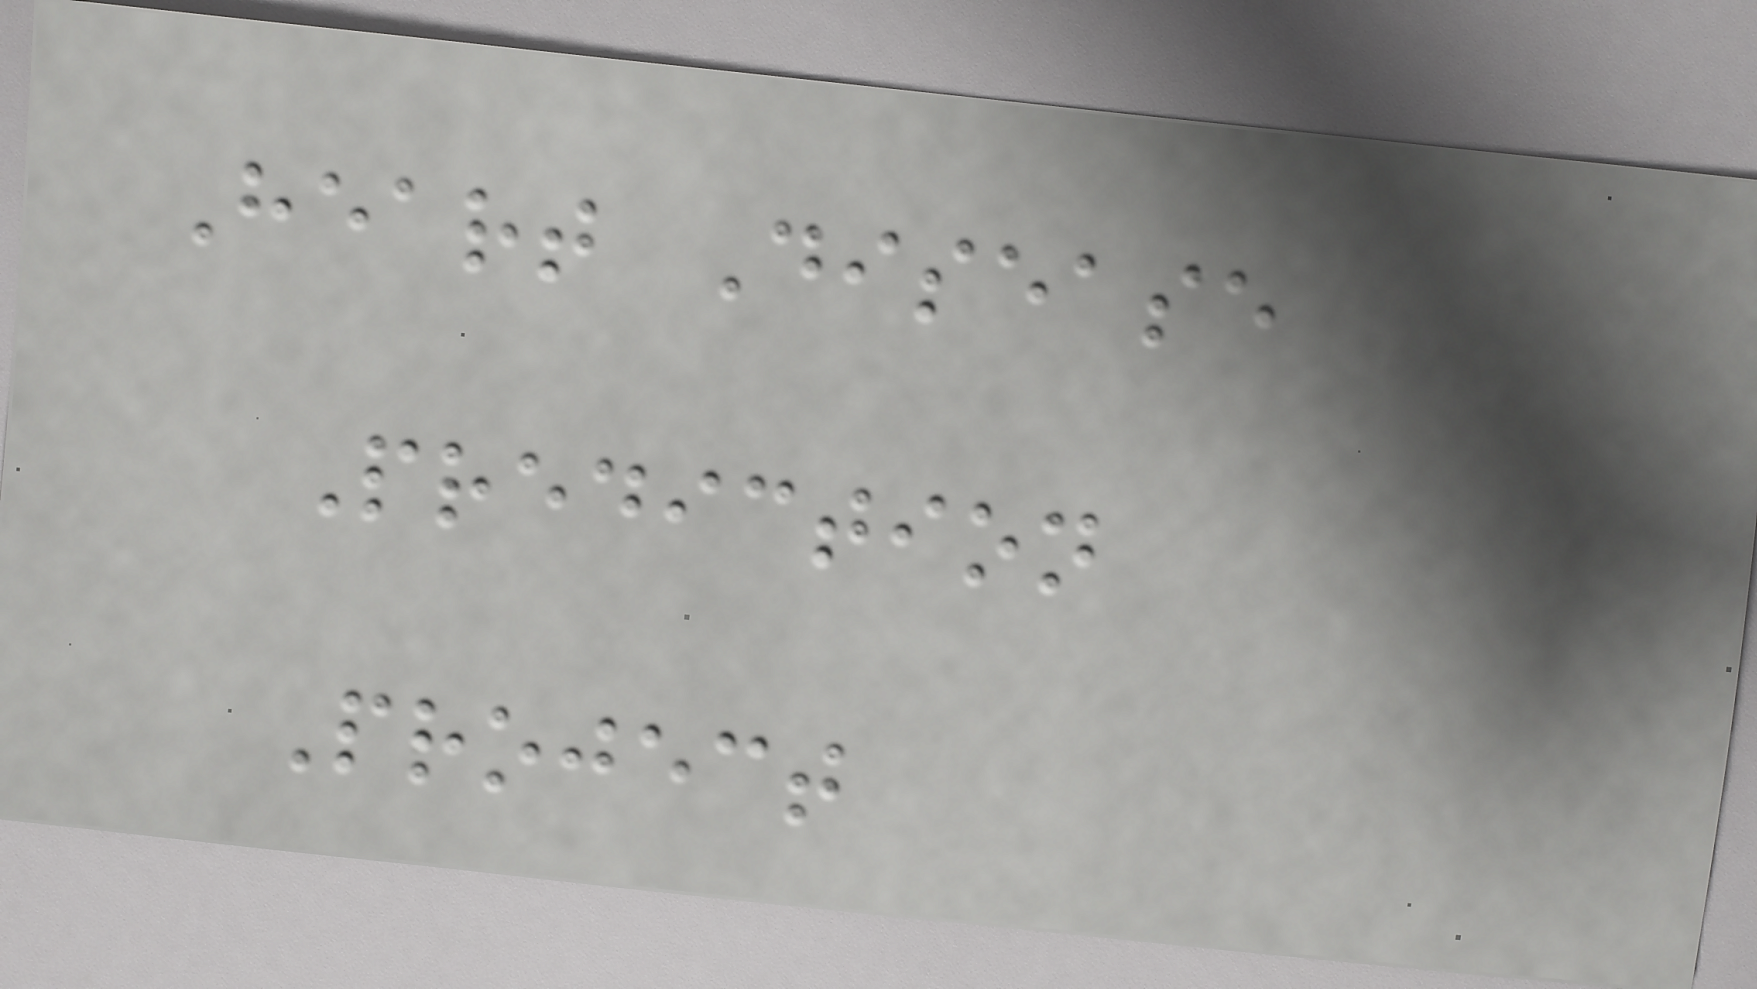Heart Disease
Prediction
Project
